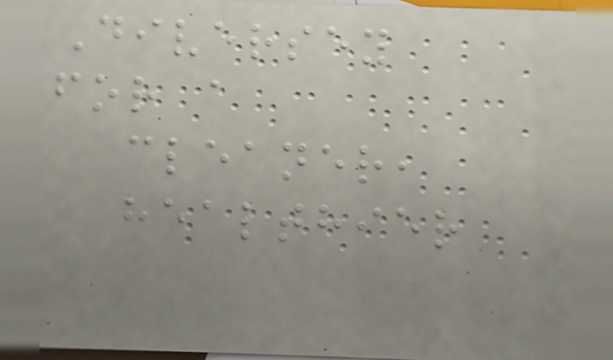Diversey
for a
cleaner,
healthier
